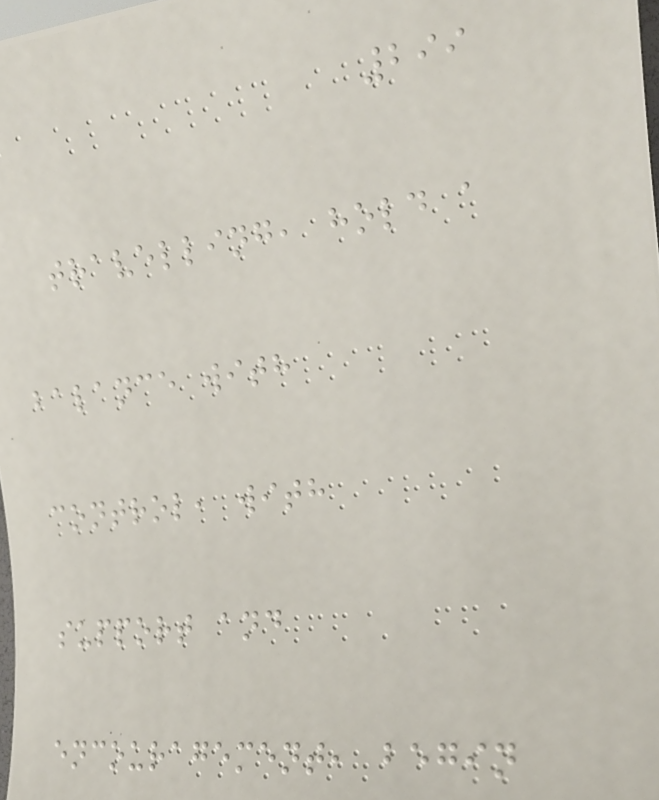299
travelling, hold a
balance with
control, with
support and
encouragement, begin
